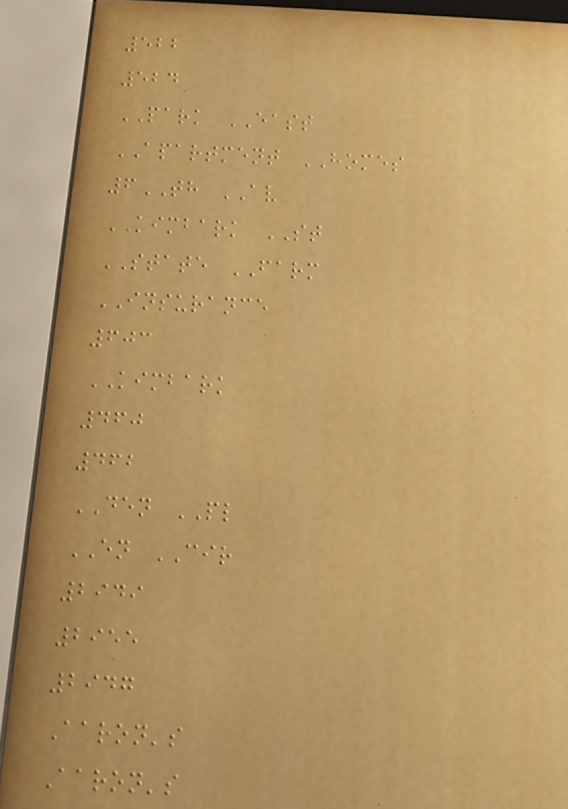522
524
PARK EAST
APARTMENT HOMES
6TH AV
KIMBARK ST
STATE FARM
INSURANCE
603
KIMBARK
460
462
DEN PL
EN CIR
2949
2955
2947
Aaron's
Aaron's
